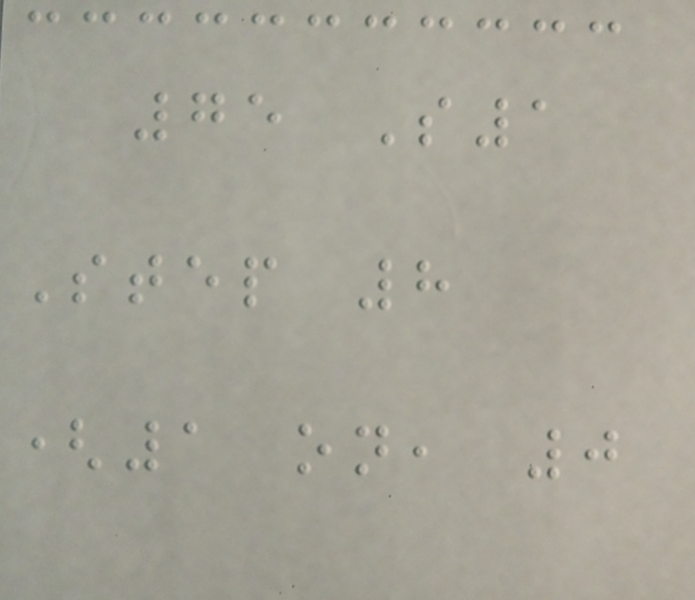75 S1
Step 8
(1 on, 0
